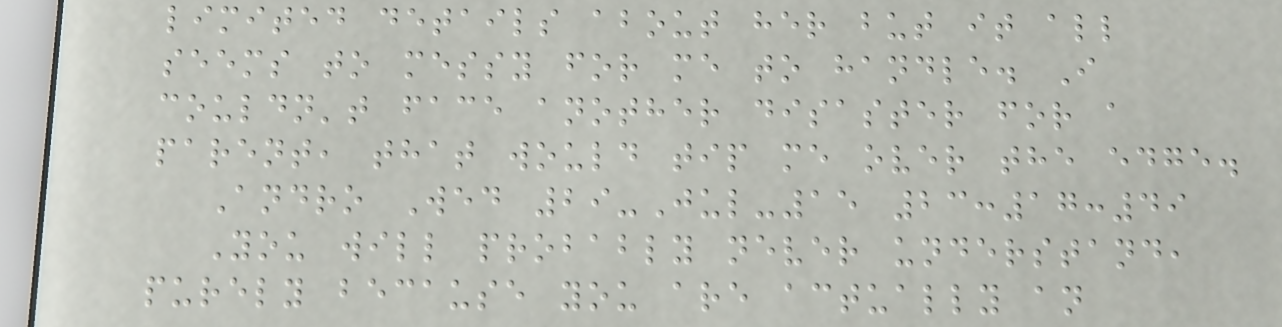limited details about her but it all
seems to messy for me to handle. I
couldn't face another disaster for a
parent, that would tip me over the edge.
Andro Wed 29-Jul-15 23:17:49
You will probably never understand,
purely because you are actually an
